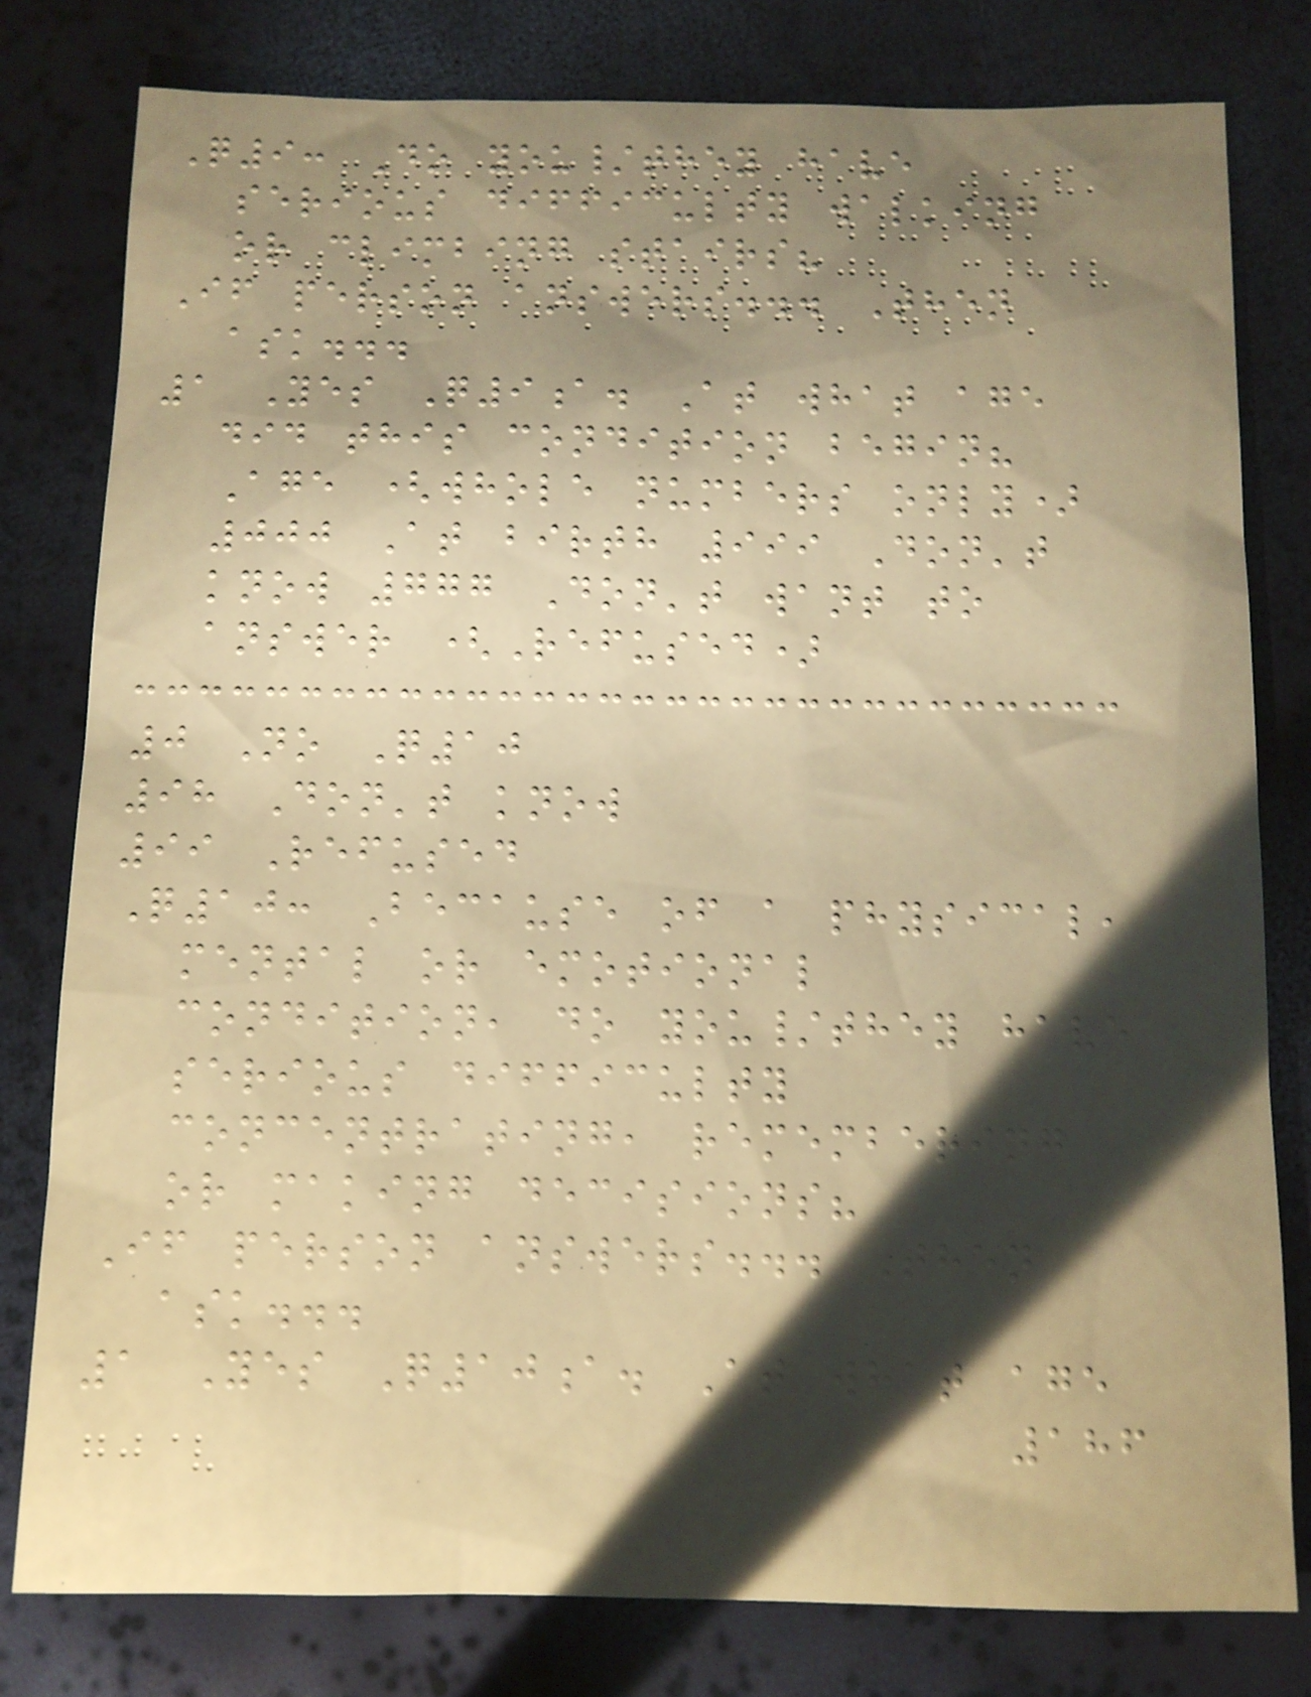Q9: Do you/they have
serious difficulty walking
or climbing stairs?
If person answers... Then
ask...
1 Yes Q9a. At what age
did this condition begin?
Age (whole numbers only)
000 At birth 999 Don't
know 777 Don't want to
answer (Refused)
0 No Q10
98 Don't know
99 Refused
Q10: Because of a physical,
mental or emotional
condition, do you/they have
serious difficulty
concentrating, remembering
or making decisions?
If person answers... Then
ask...
1 Yes Q10a. At what age
186
